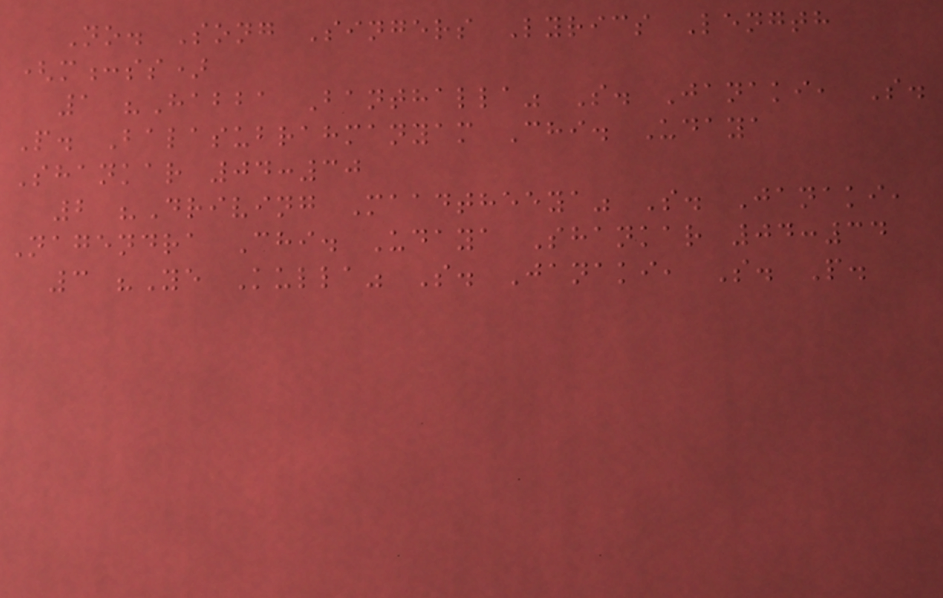No. Song Singers Lyrics Length
(m:ss)
1 "Habba Banthalla" S. Janaki, S.
P. Balasubrahmanyam Chi. Udaya
Shankar 04:30
2 "Driving Maadtheeya" S. Janaki,
Nagendra Chi. Udaya Shankar 04:34
3 "Ye Kulla" S. Janaki, S. P.
